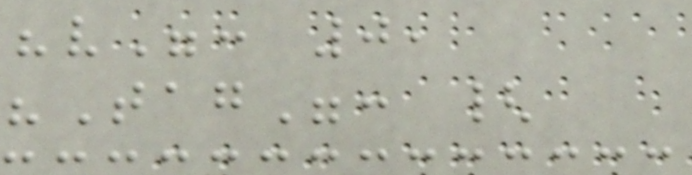"v": 0,
"Tag": {
